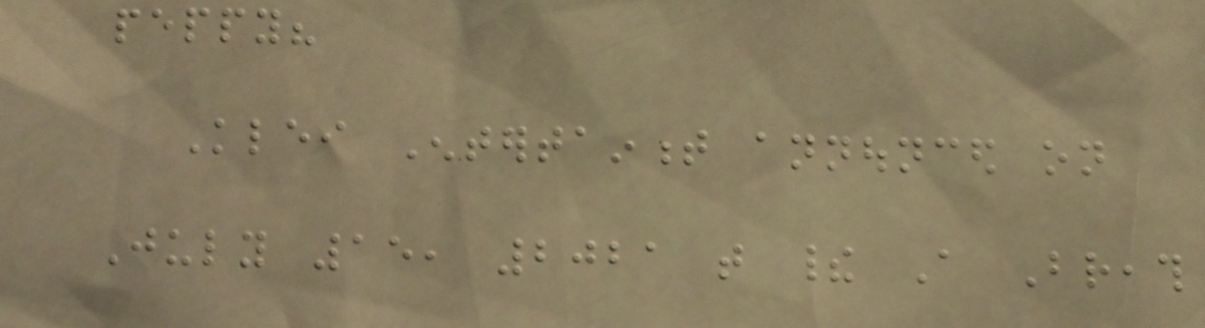peppy?
Klei Entertainment announced on
July 15, 2021 that their A Breath
